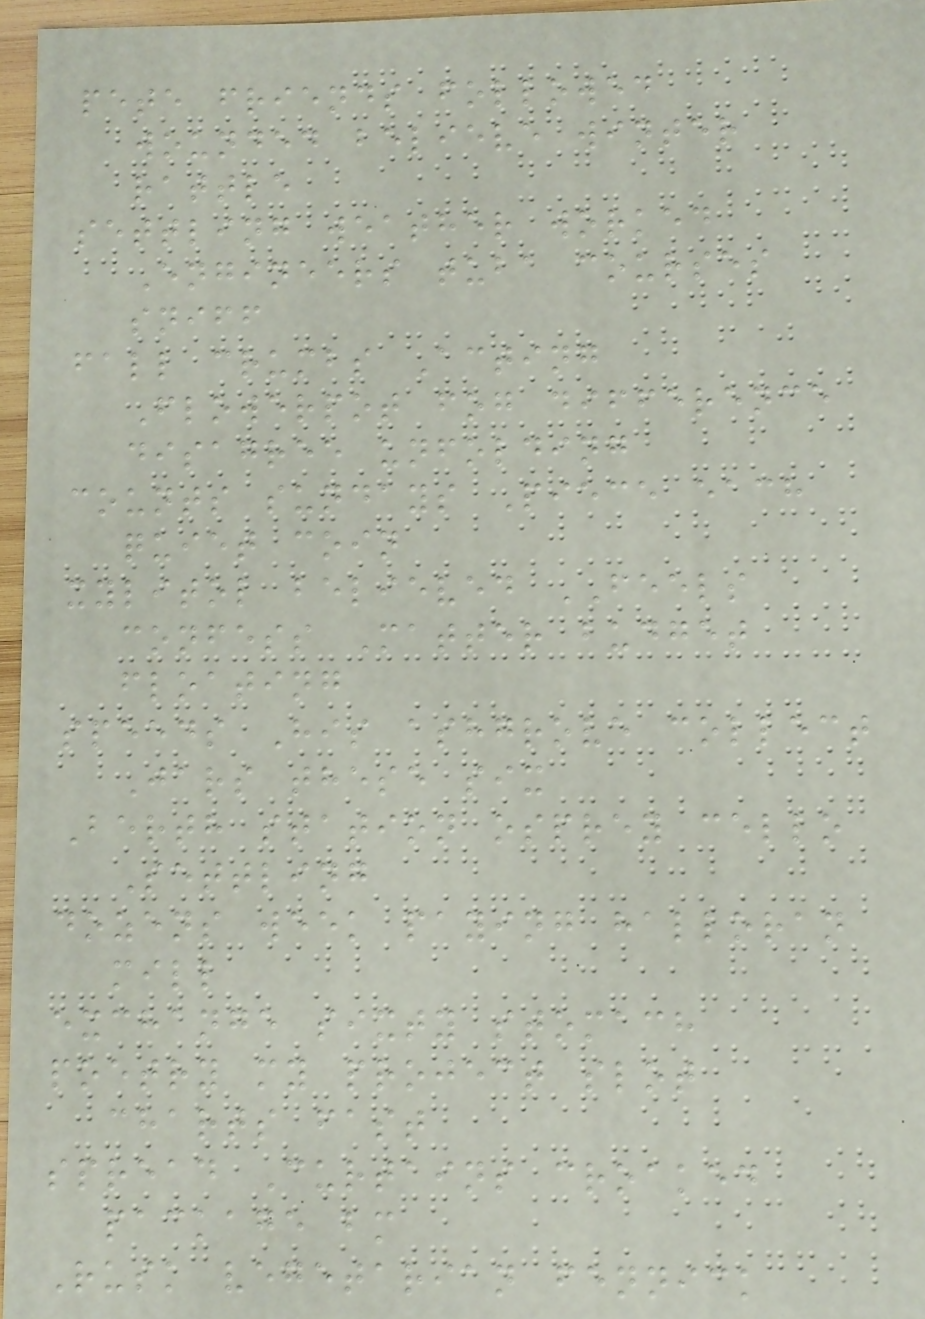pete friends followed
wounded believe winter
rattle
settling weather worked
Engineers tuba courses
sniff
fall crumbs Acting
Flowerpot fog difference
disagree unfolding
counts sundays Piece each
quiet coin
xylitol believed FEELS
confess Matter budget
floating
speeds His ashgrove collect
Jars these six
Berth station osprey cello
Settling
dozens week paying halloran
mill
exchange sixty stomach
poetry my project slot
charts fast
spread Curtains croaked
package bm
Rusk vegetarian fennick
